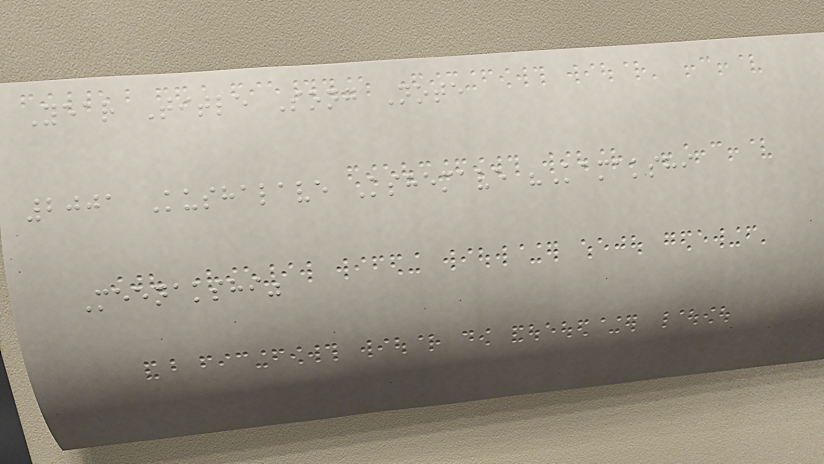Year Title Song Note
2001 Kushalave Kshemave "Kamakshi
Meenakshi"
